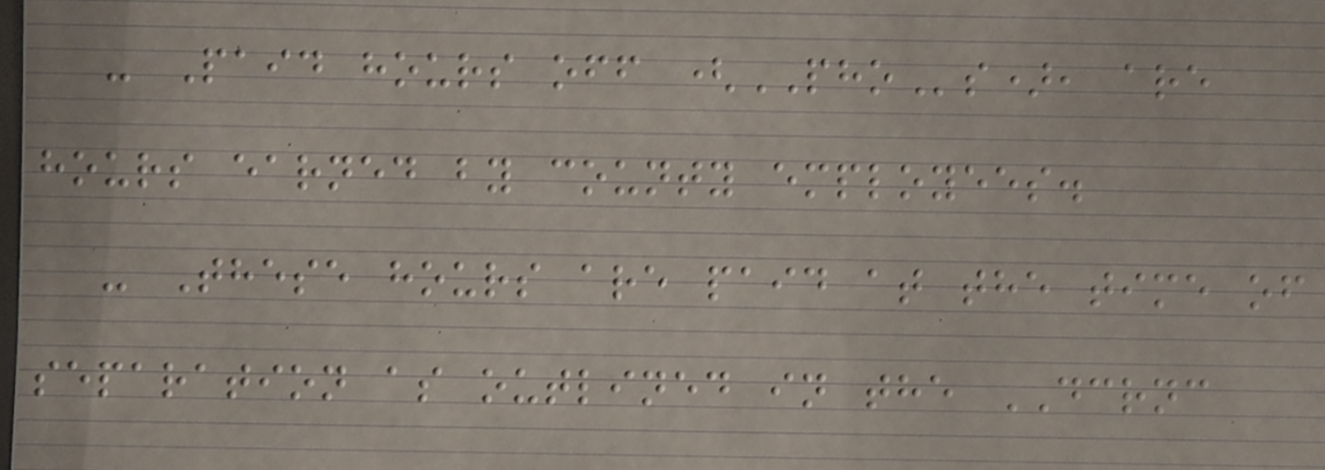- Paid hours off (PHOs), are
hours earned by county employees.
- These hours are paid at the time of
separation as outlined in the DCRNC
